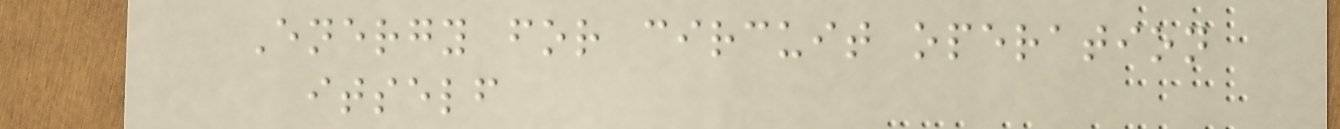Energy for circuit operation
itself
